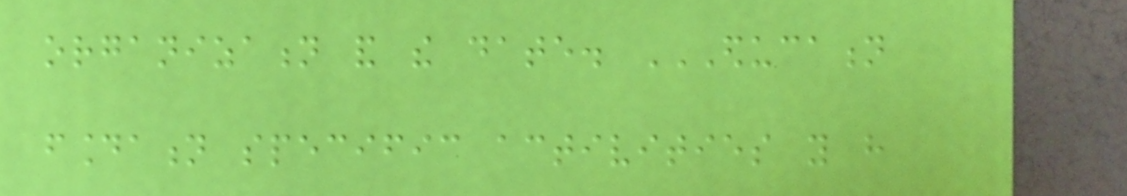organization and the date. EDUCATION
FOUNDATION SPECIFIC ACTIVITIES YOU HAVE
